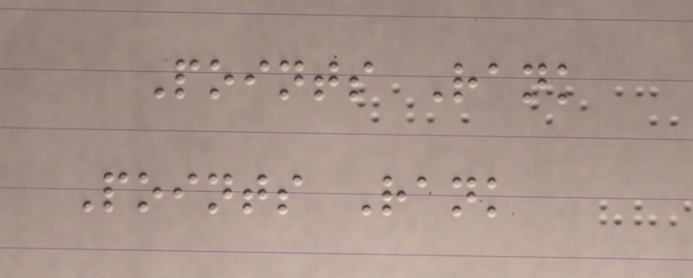Points Rank
Points Rank
